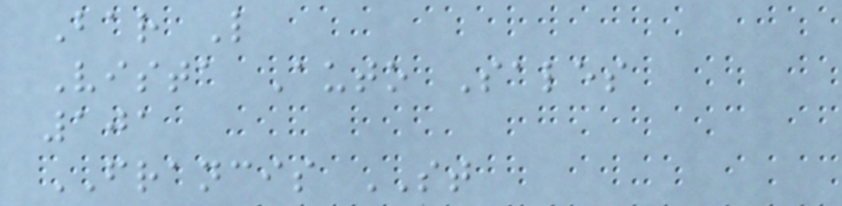Bar L
Vista Auto Sales
101
FRANCIS ST
